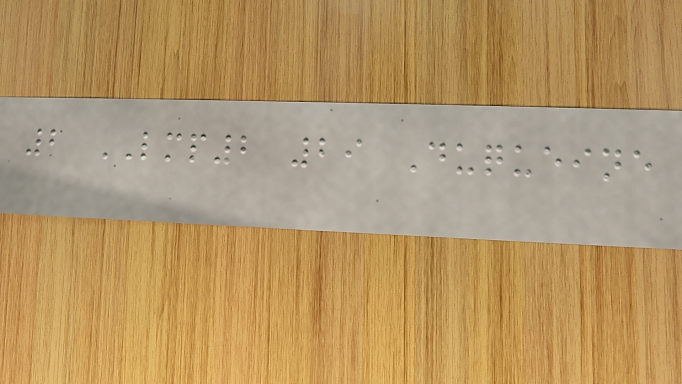2 LMP2 29 Duqueine
